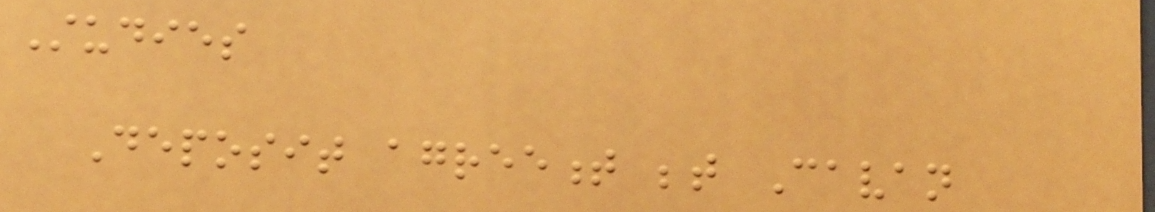Studies
Deposit agreement between Cavan
